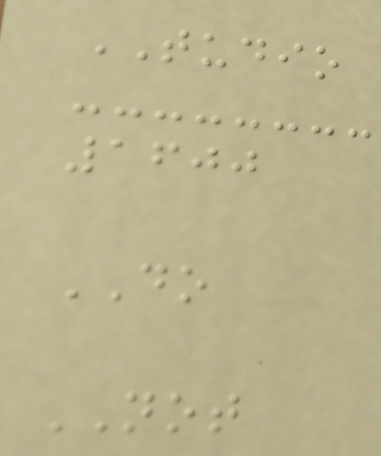TUDIO
1600
DO
NOT
